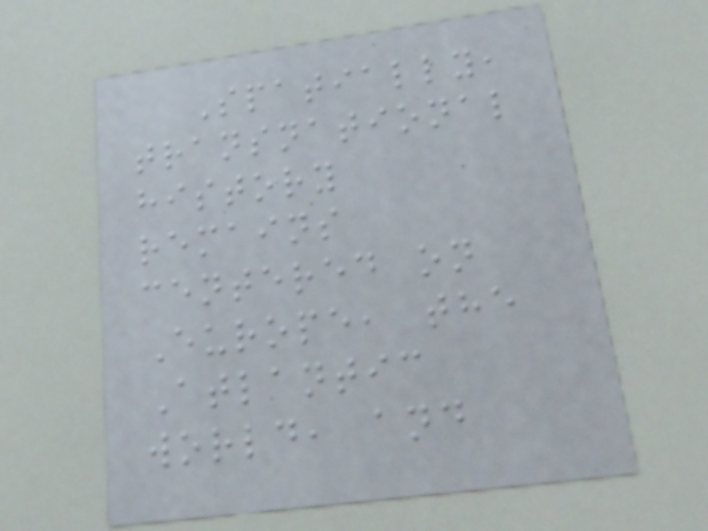Spatially,
transnational
history
remains
centered on
Europe, the
Atlantic
world, and
